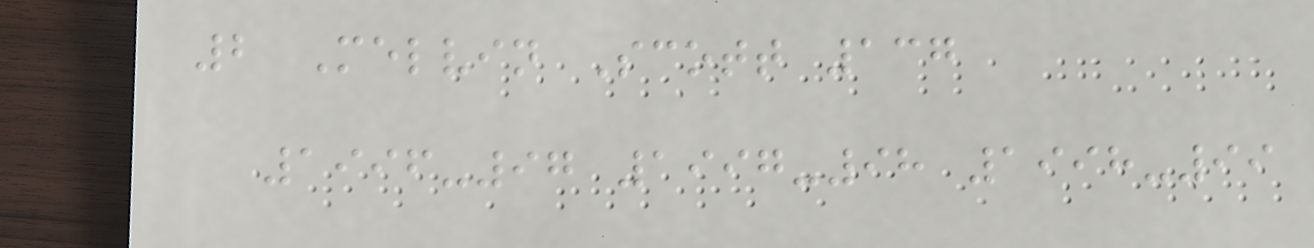2 Melvin Scott 137
1996-97 1997-98 1998-99
